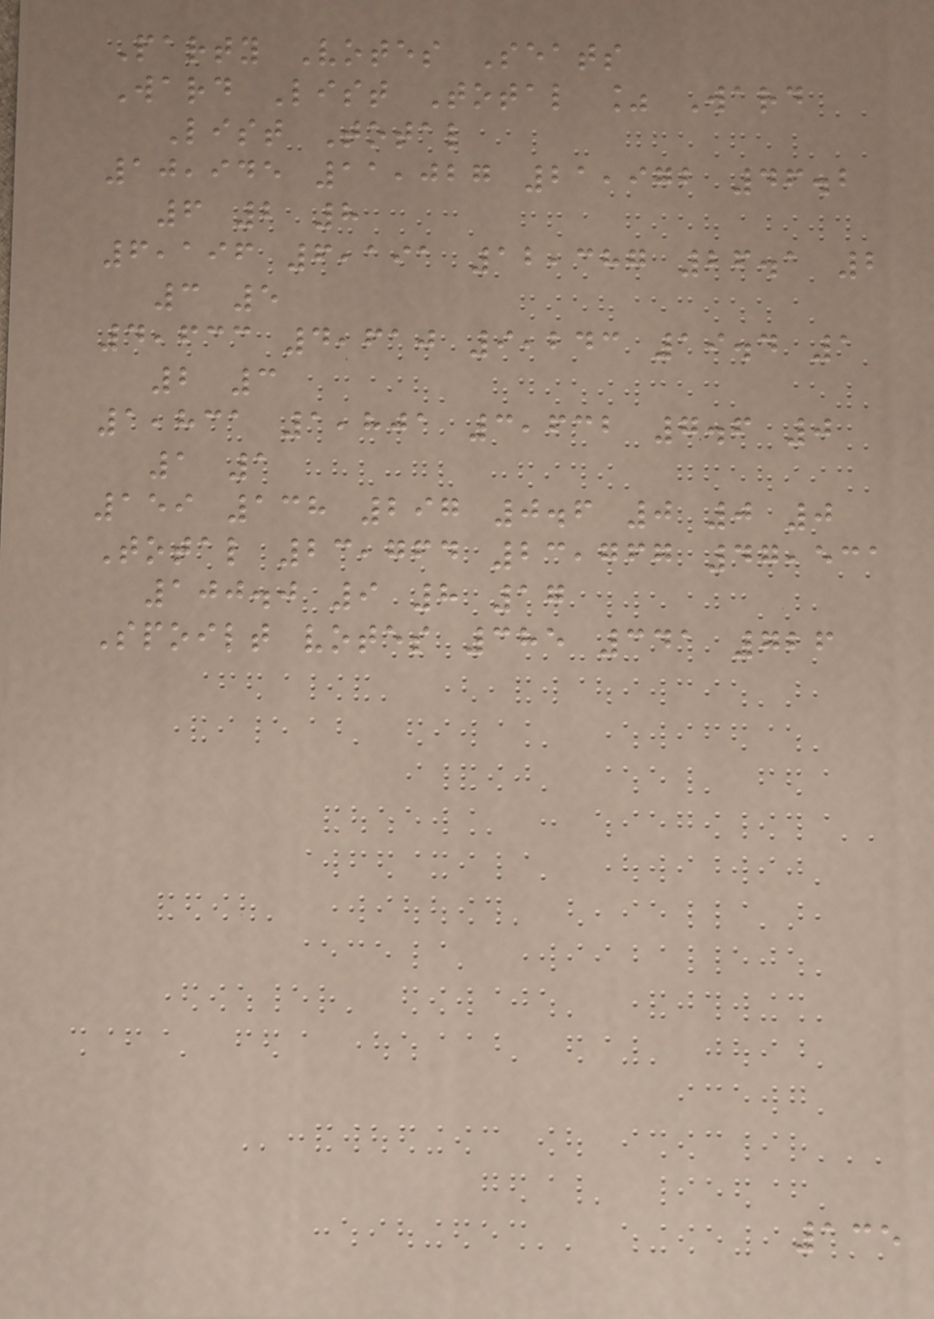Party Votes Seats
Ward List Total % Ward
List Total
10,945 11,027 21,972 46.2
6 2 8
6,196 6,191 12,387 26.1 2
3 5
4,633 4,610 9,243 19.4 1
2 3
1,831 1,801 3,632 7.6 0
1 1
159 138 297 0.6 0 0 0
Total 23,764 23,767 47,531
100.0 9 8 17
Spoilt votes 385 341 726
135
